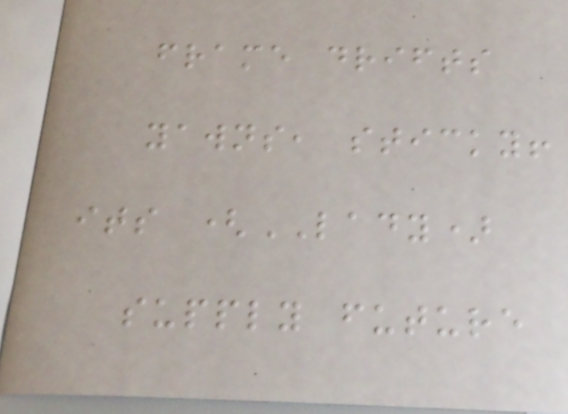frame drifts
yawns, sticky!
its (LADY)
supply future
